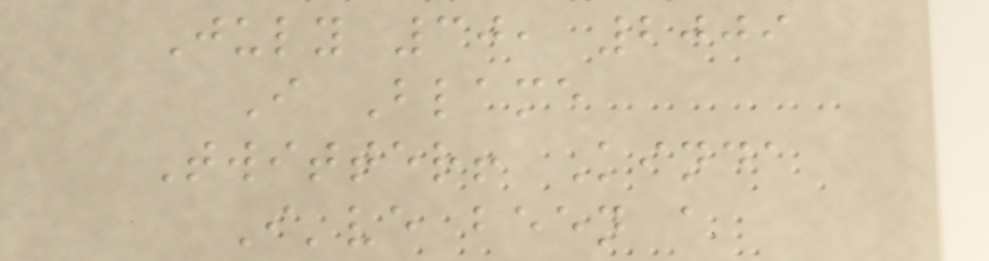July 30, 2009
I Blame
Twitter! Kinda
I've been a
